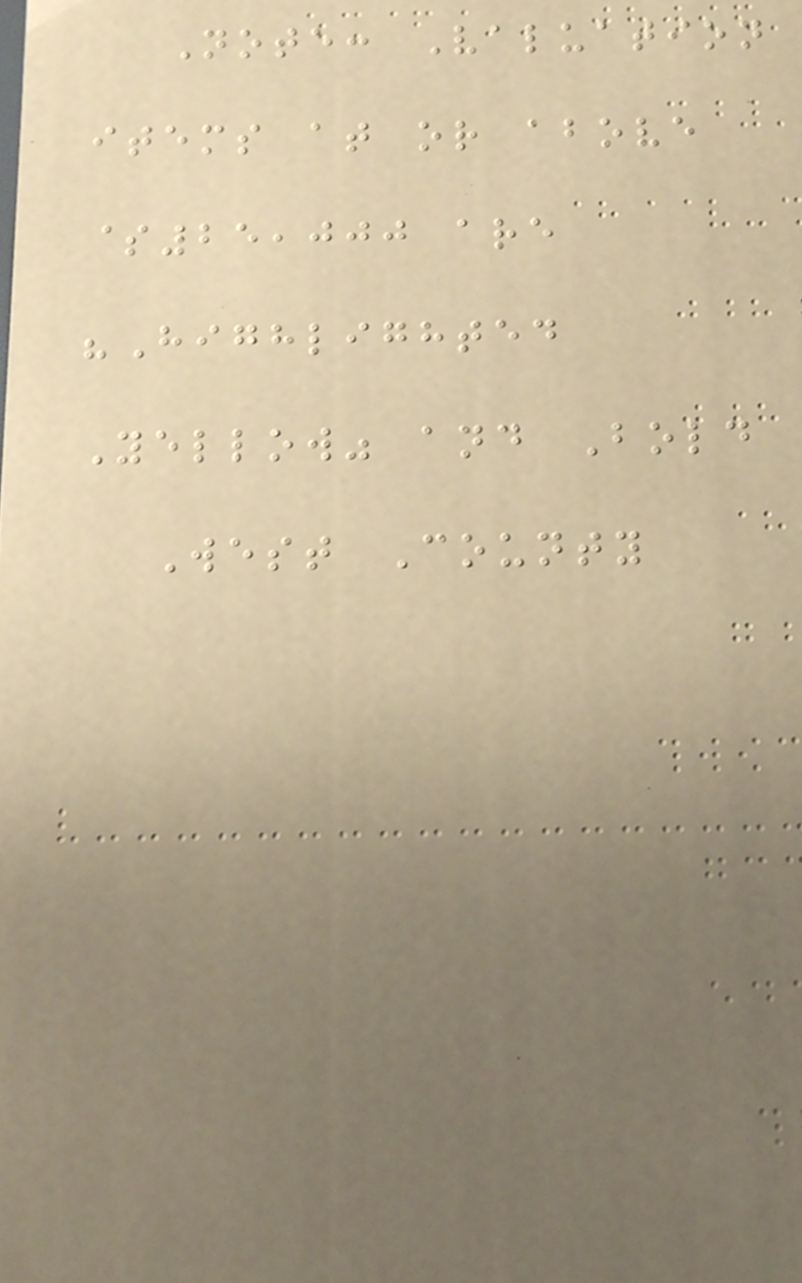Note: Valuation
items at or above
$25,000 are
"Highlighted
Yellow" and Bold
West County
